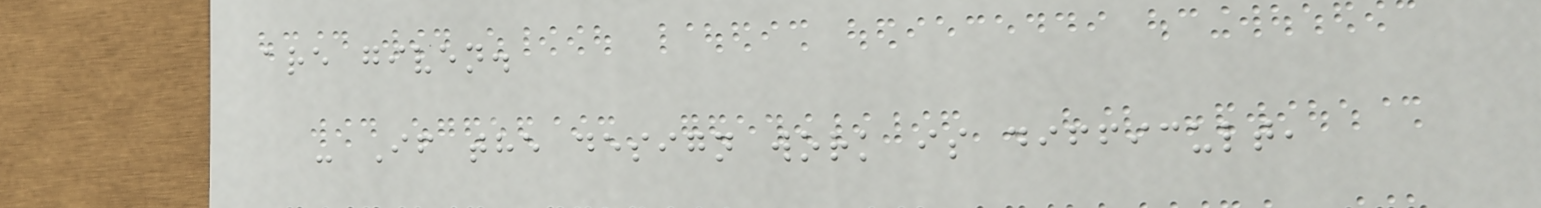are given.
- If the design work is difficult,
